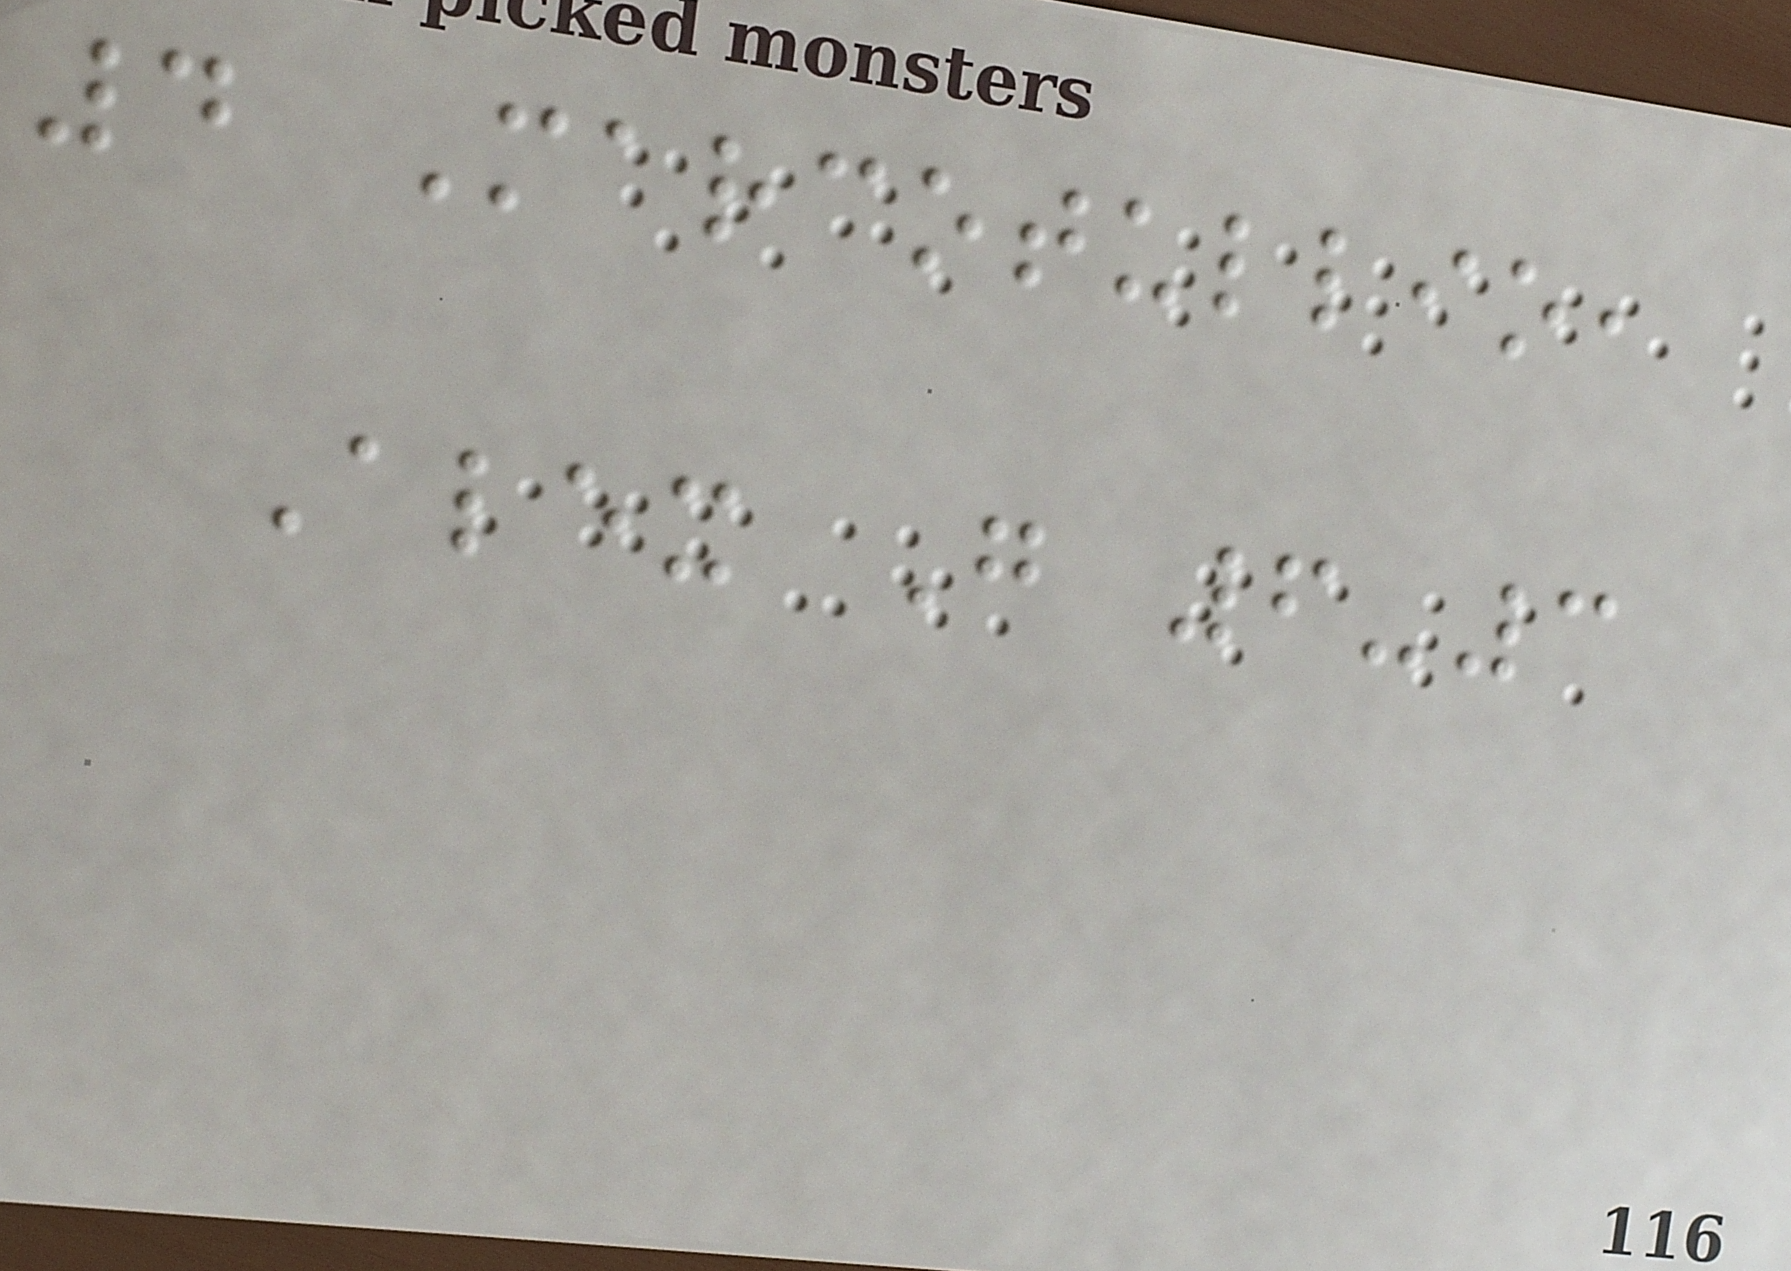4 Marcotullio,
Alex G 6-3
